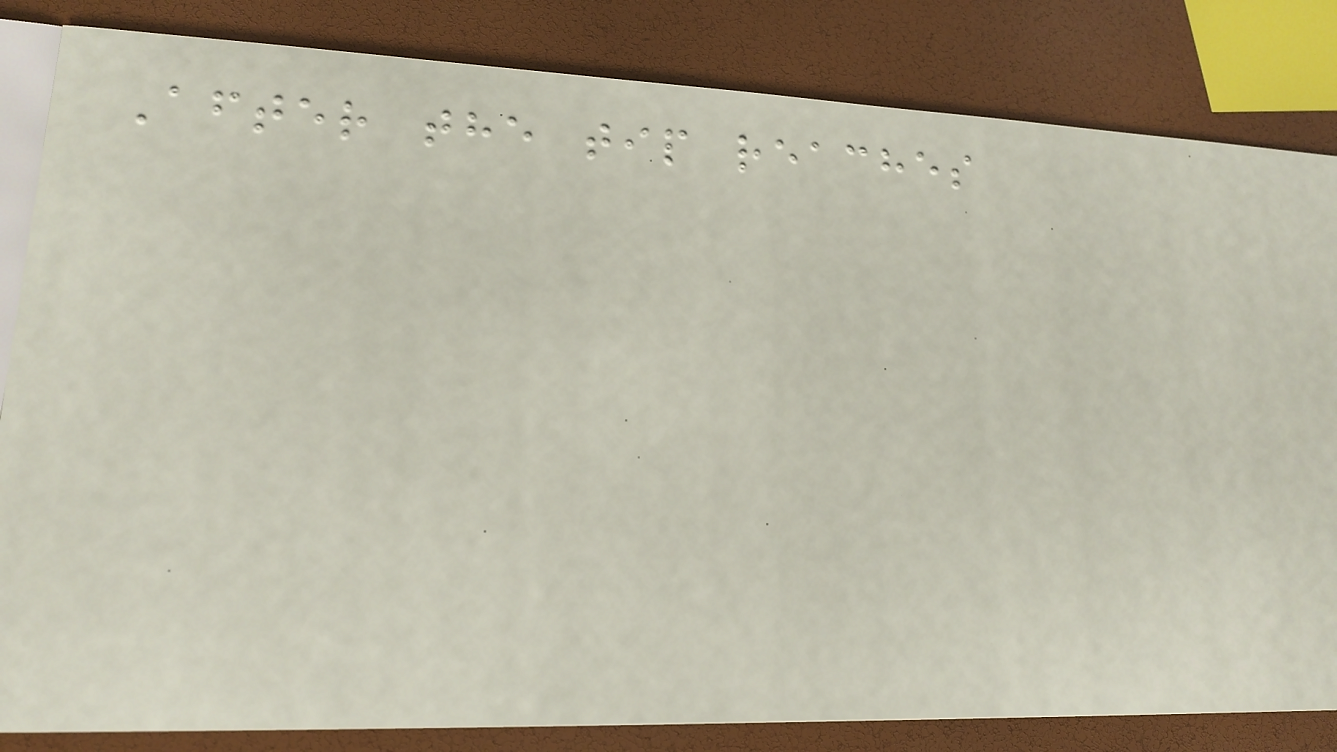After the tip reaches
